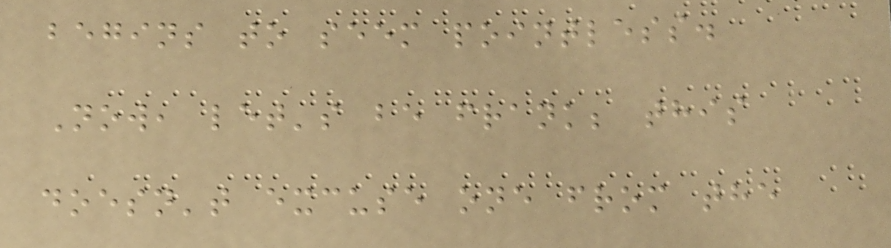begins to seem pointless.
Now, let's be frank; this
doesn't excuse one from the
